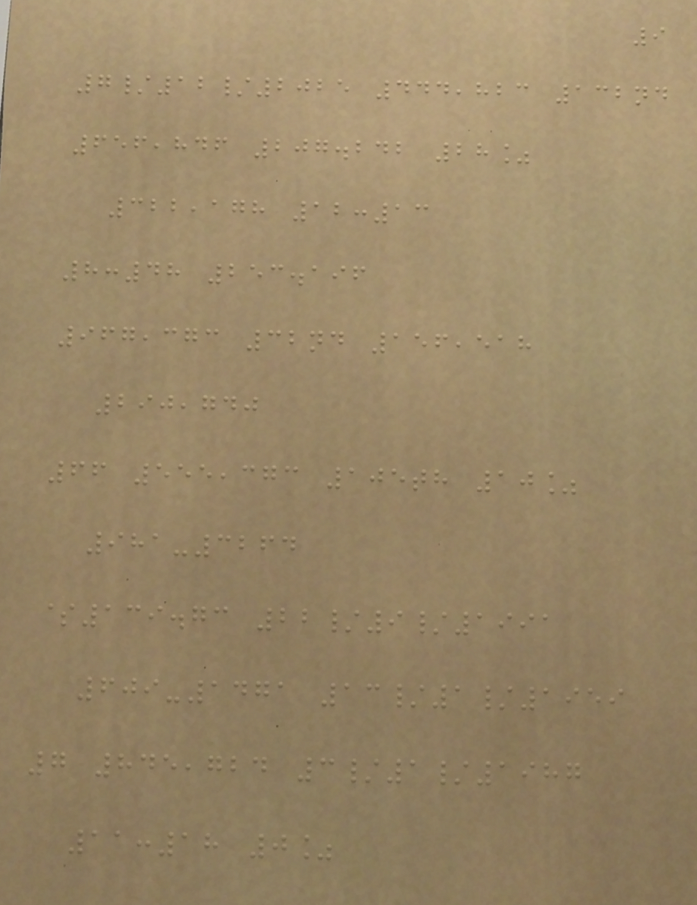9
7/12/2025 444,823 132nd
656,846 207.242 28%
322,178 12:13
8:48 253.196
967,373 32nd 156,518
290,740
66 555,373 105th 10%
981-3264
$139.73 22/9/1991
609-1471 13/1/1959
7 845,724 3/1/1987
11:18 0%
